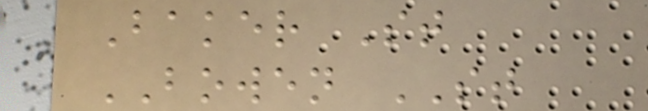Baker St
BOWEN ST
